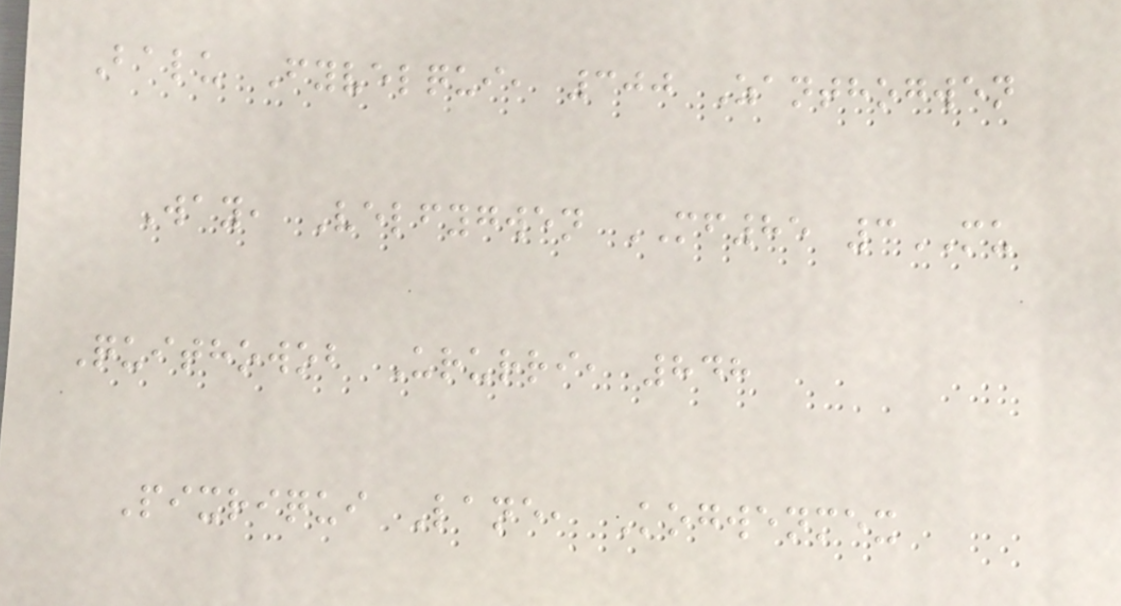Balu Fyvelqui, 300 Zanthogwen
Way, Velfygwen MF85 3MU
Quithowob Ururri, 848
Pixriqui Lane, Kogwenmex
